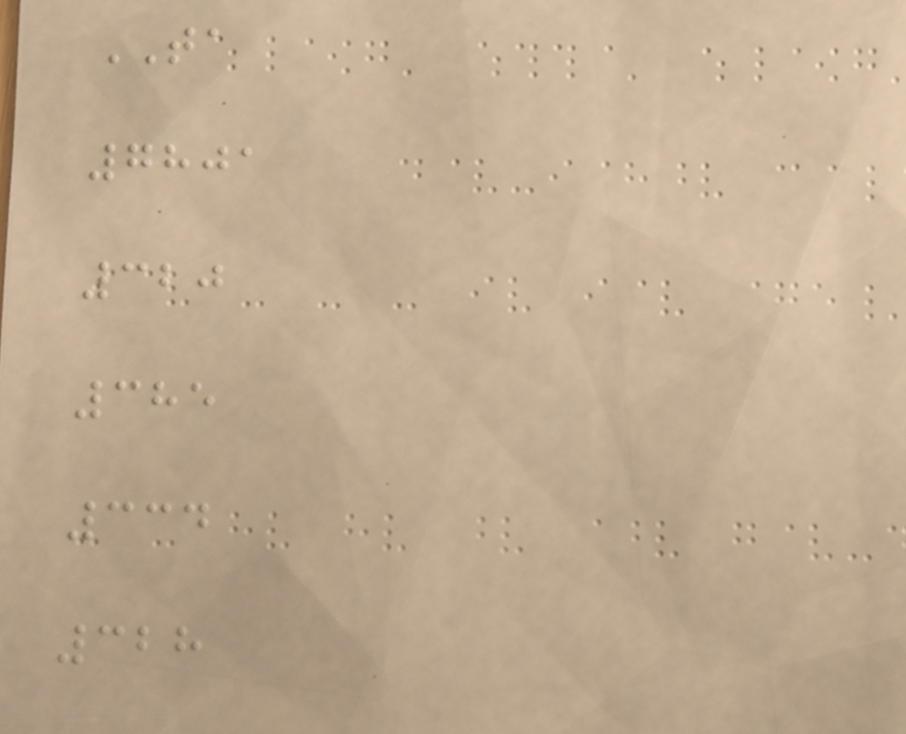TA
7801
320
385
334
328
